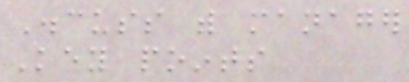Discuss with manager
Key points
